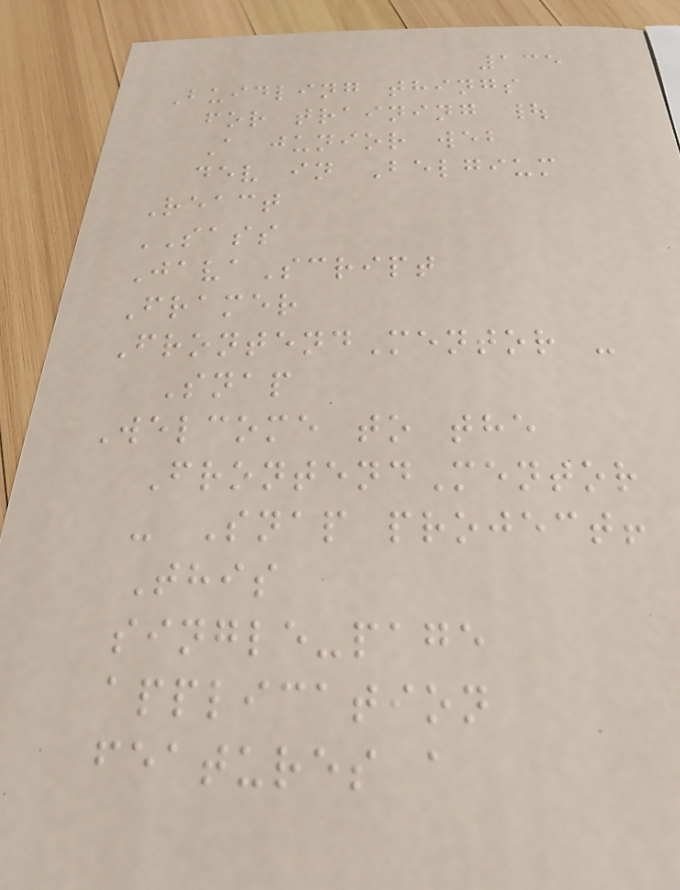135
Buidling things
for training |
A junior web
dev in Belgium
React
SASS
JavaScript
Framer
FrontendMentor -
Snap
Welcome to the
FrontendMentor
- Snap project!
This
single-page
application
features a
